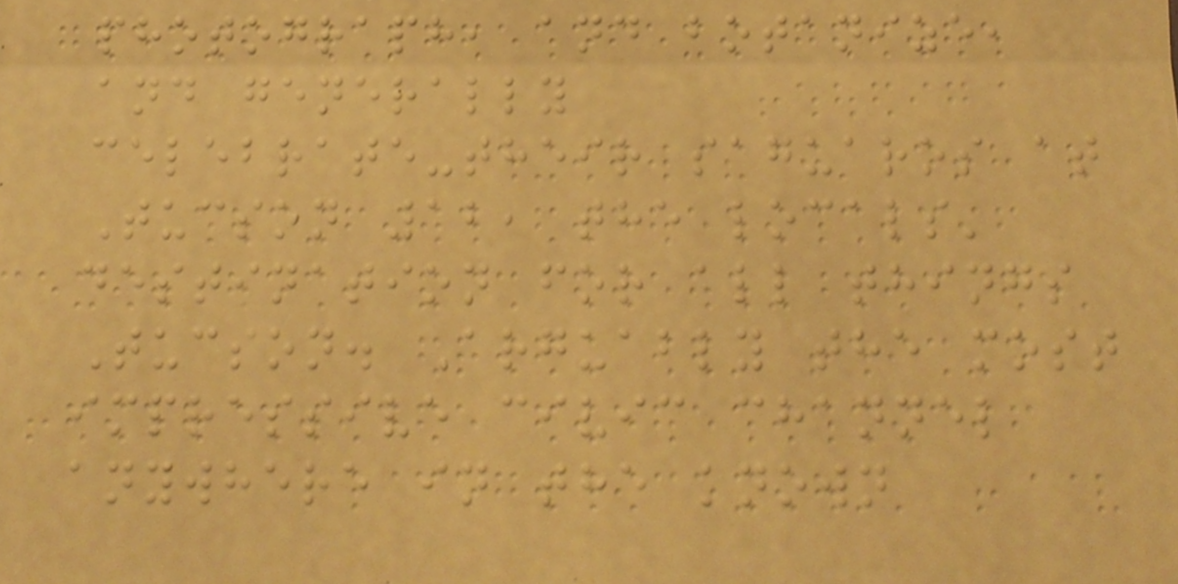photograph, and botanize,
and generally
celebrate-their saguaros at
Tucson 12, the locals'
destination for all things
Tucson. Arguably the most
impressive civic channel
anywhere in the known
